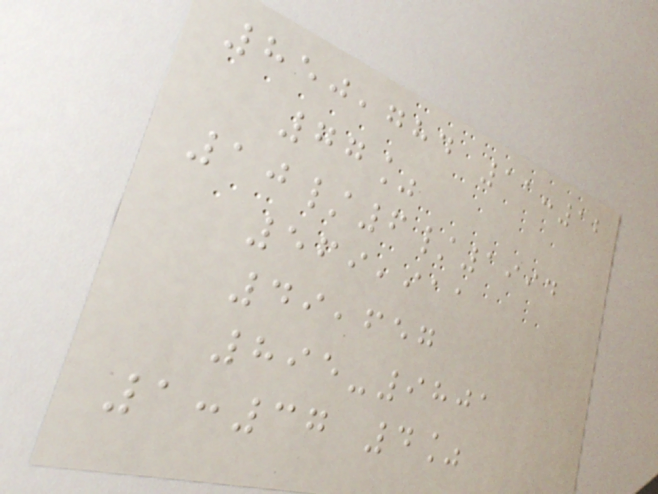850,784 11:12
77%
10/6/1994
569,911
49,657
895-9801
1:37 4%
